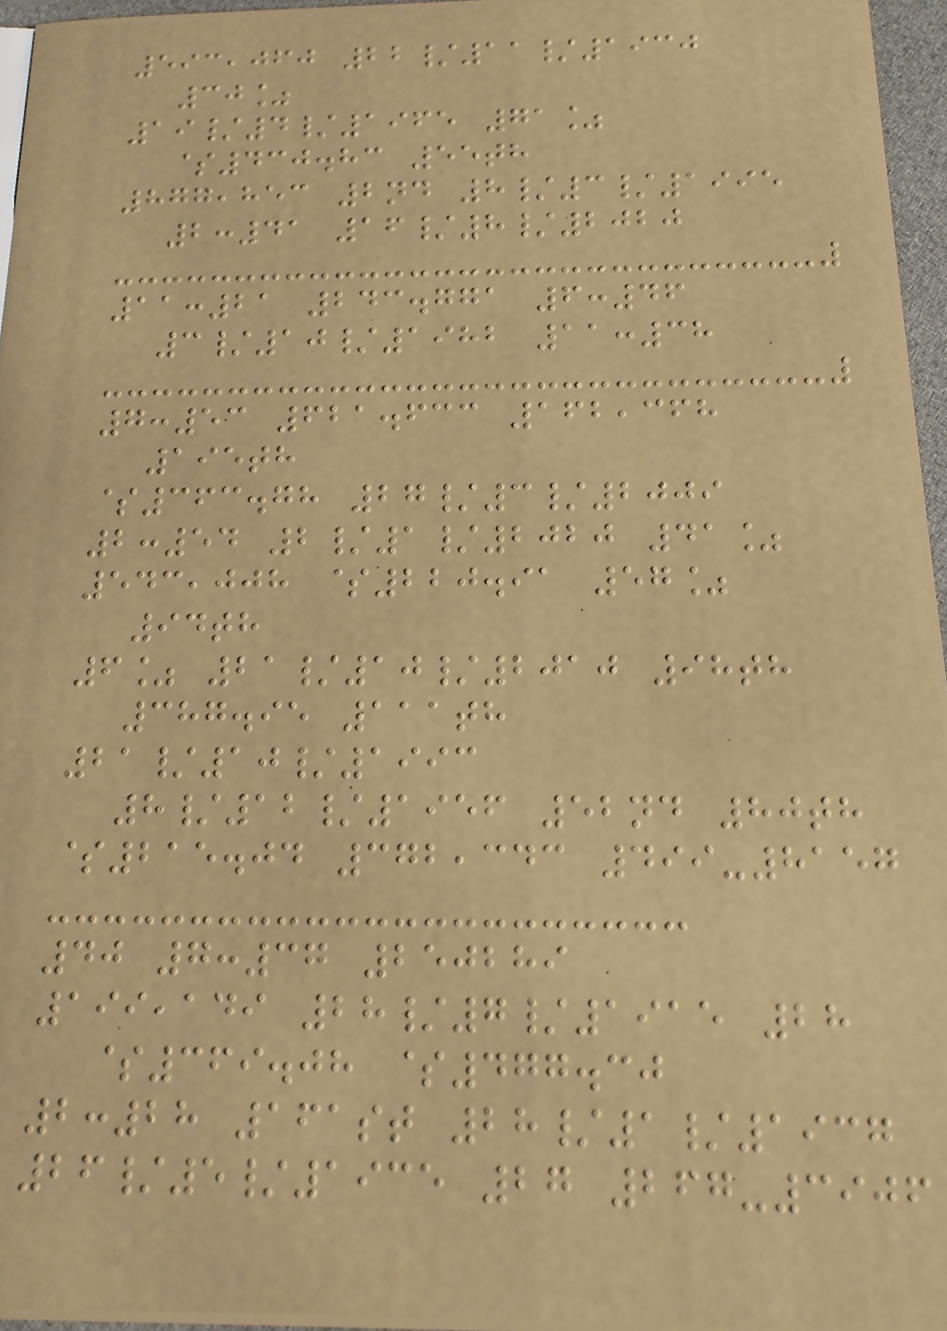593,060 22/11/1930
30%
19/4/1965 71%
$430.83 55th
877,853 2nd 8/3/1995
2:41 16/8/2020
11:21 243.771 6:46
3/10/1982 11:38
7:53 621.633 162,368
195th
$363.78 27/3/2009
2:54 2/1/2020 41%
543,008 $220.91 57%
94th
6% 21/10/2010 98th
387.95 111th
21/10/1993
8/12/1956 52nd 80th
$215.04 372,343 499-8157
40 7:37 250289
199,149 28/7/1915 28
$369.08 $477.30
2:28 161st 28/1/1937
26/5/1935 27 267-3906
